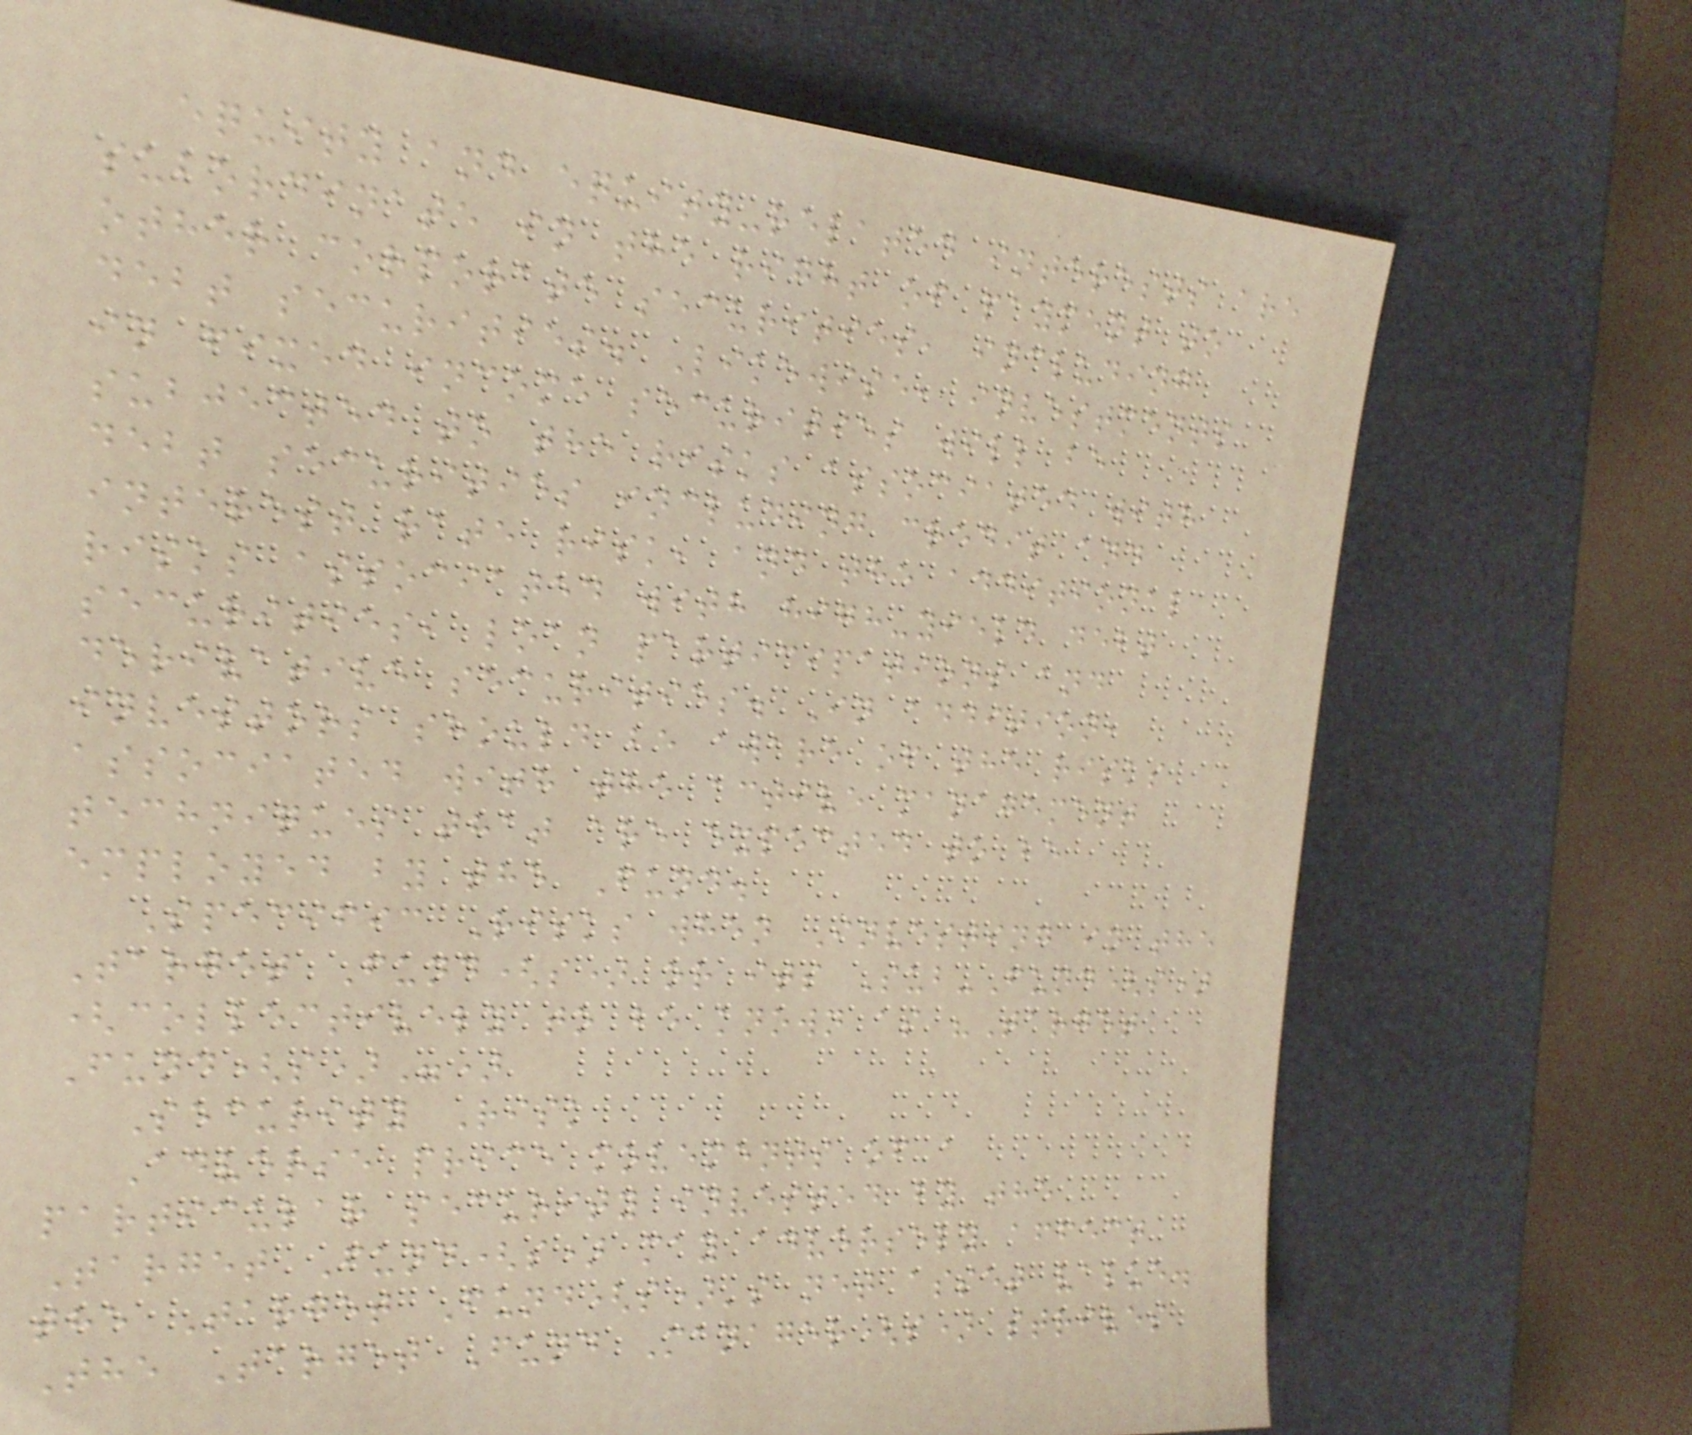equity and equity-related interests are
subordinate in the right of payment to
other corporate securities, including
debt securities. Likewise, investments
in fixed income securities will be
subjected to the risks associated with
debt securities including credit and
interest rate risk, and the additional
risks associated with high-yield debt
securities, loan participations and
derivative securities. In addition,
investors should be aware of the risks
associated with the active management
techniques that are expected to be
employed by the Fund.
Specific Risks when Investing in the
Target Fund(s) or its Sub-Fund(s)
(collectively to be known as "Target
Fund(s)")
Security Risk
Adverse price movements of a
particular security invested by the
Target Fund(s) may adversely affect
the Target Fund(s)'s net asset value.
The Target Fund Manager(s) strives
